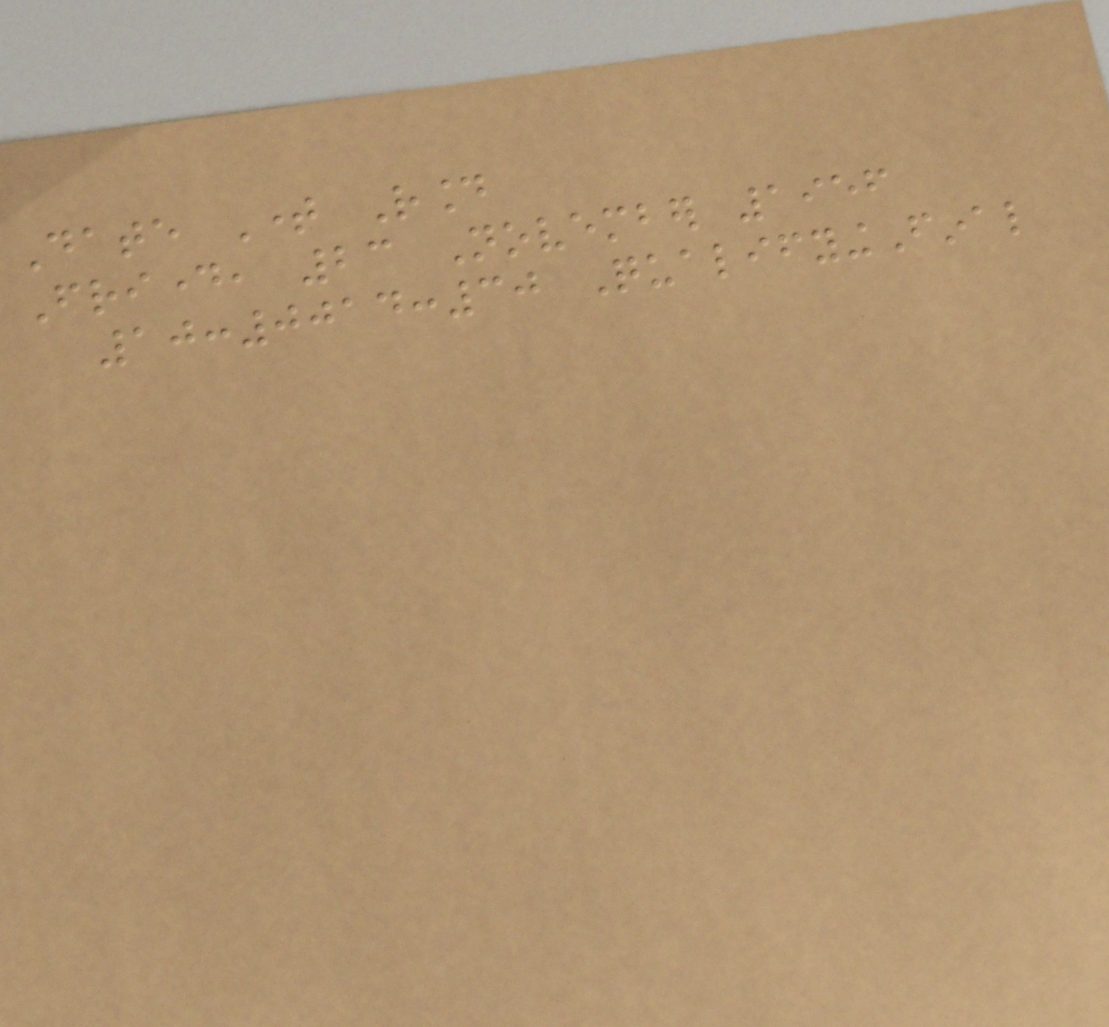Date Time Round
Friday, 23 November 1956
10:0014:30 QualifyingFinal
